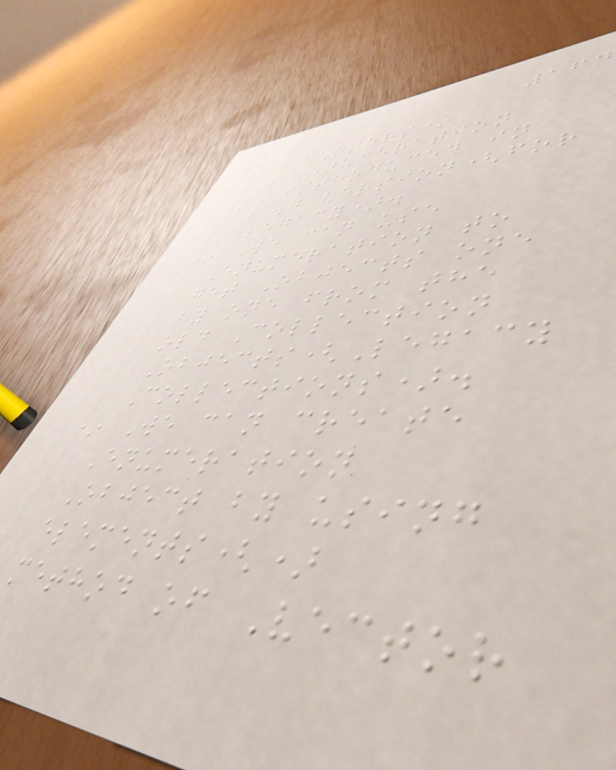164
*CURSORS*
1. Enumeration
* Introduced in
1.0 version(for
Legacy).
* We can use
Enumeration to
get Objects one
by one from the
old Collection
Objects(Legacy
Collections).
* We can create
Enumeration
Object by using
elements()
method of Vector
